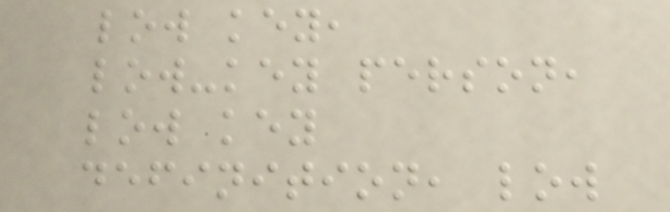low key,
low-key person,
low key
definition, low
